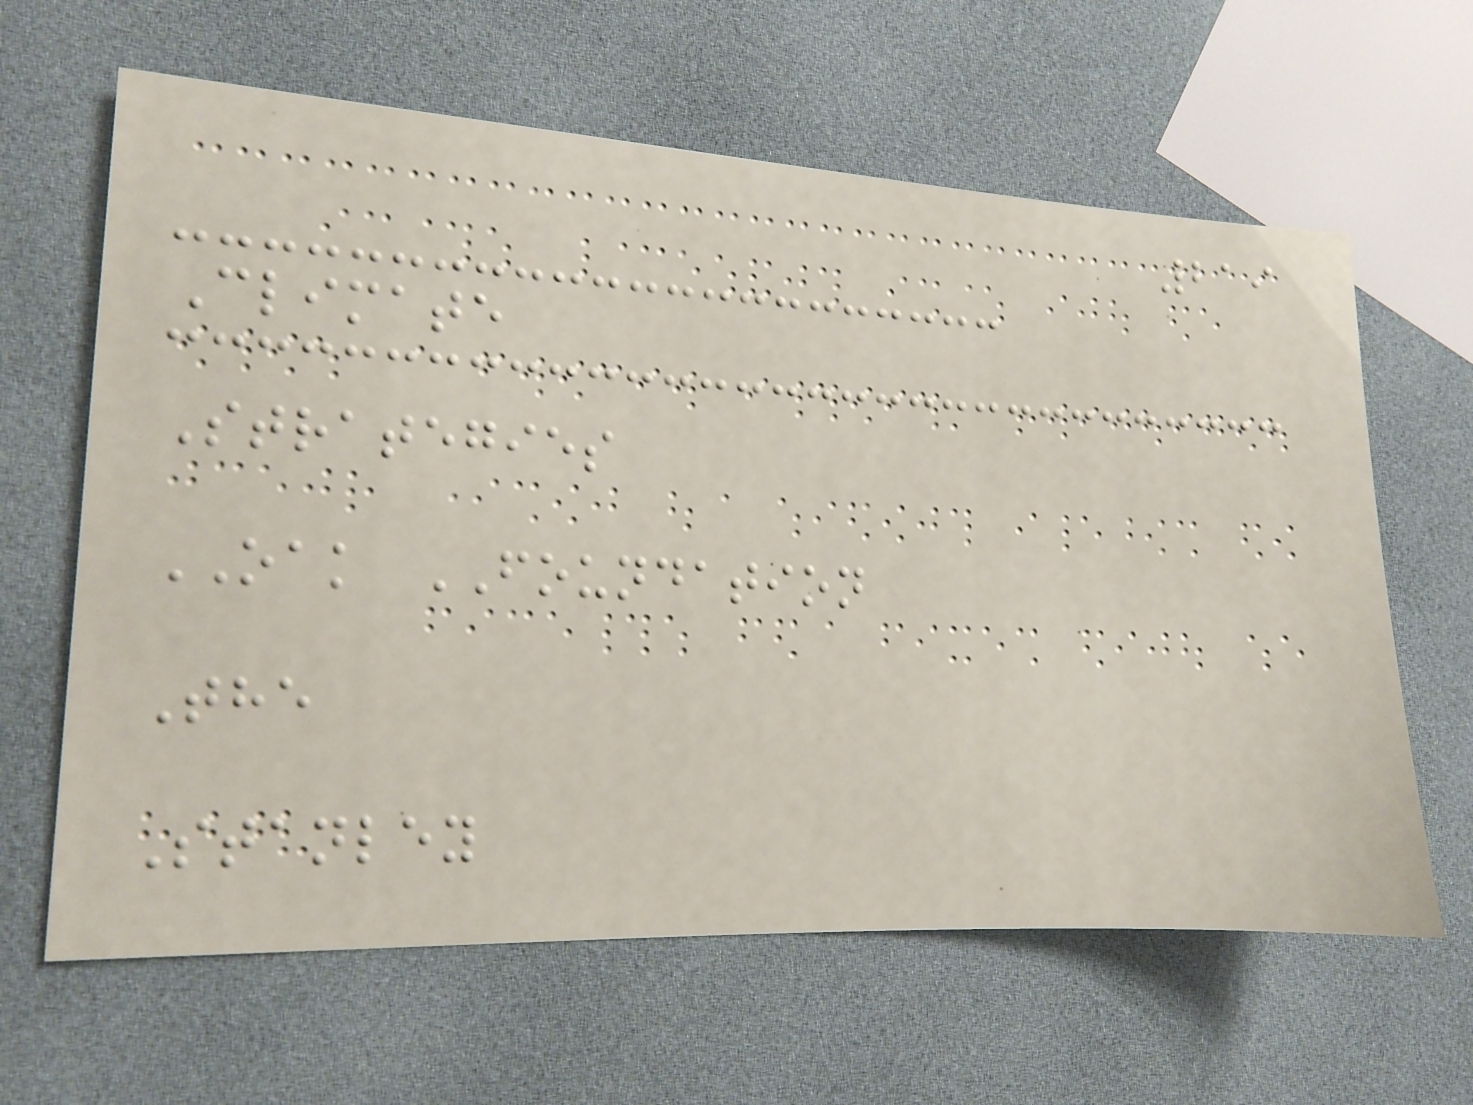219
Climate
Strategies
OAK FOUNDATION
The
Stanley
